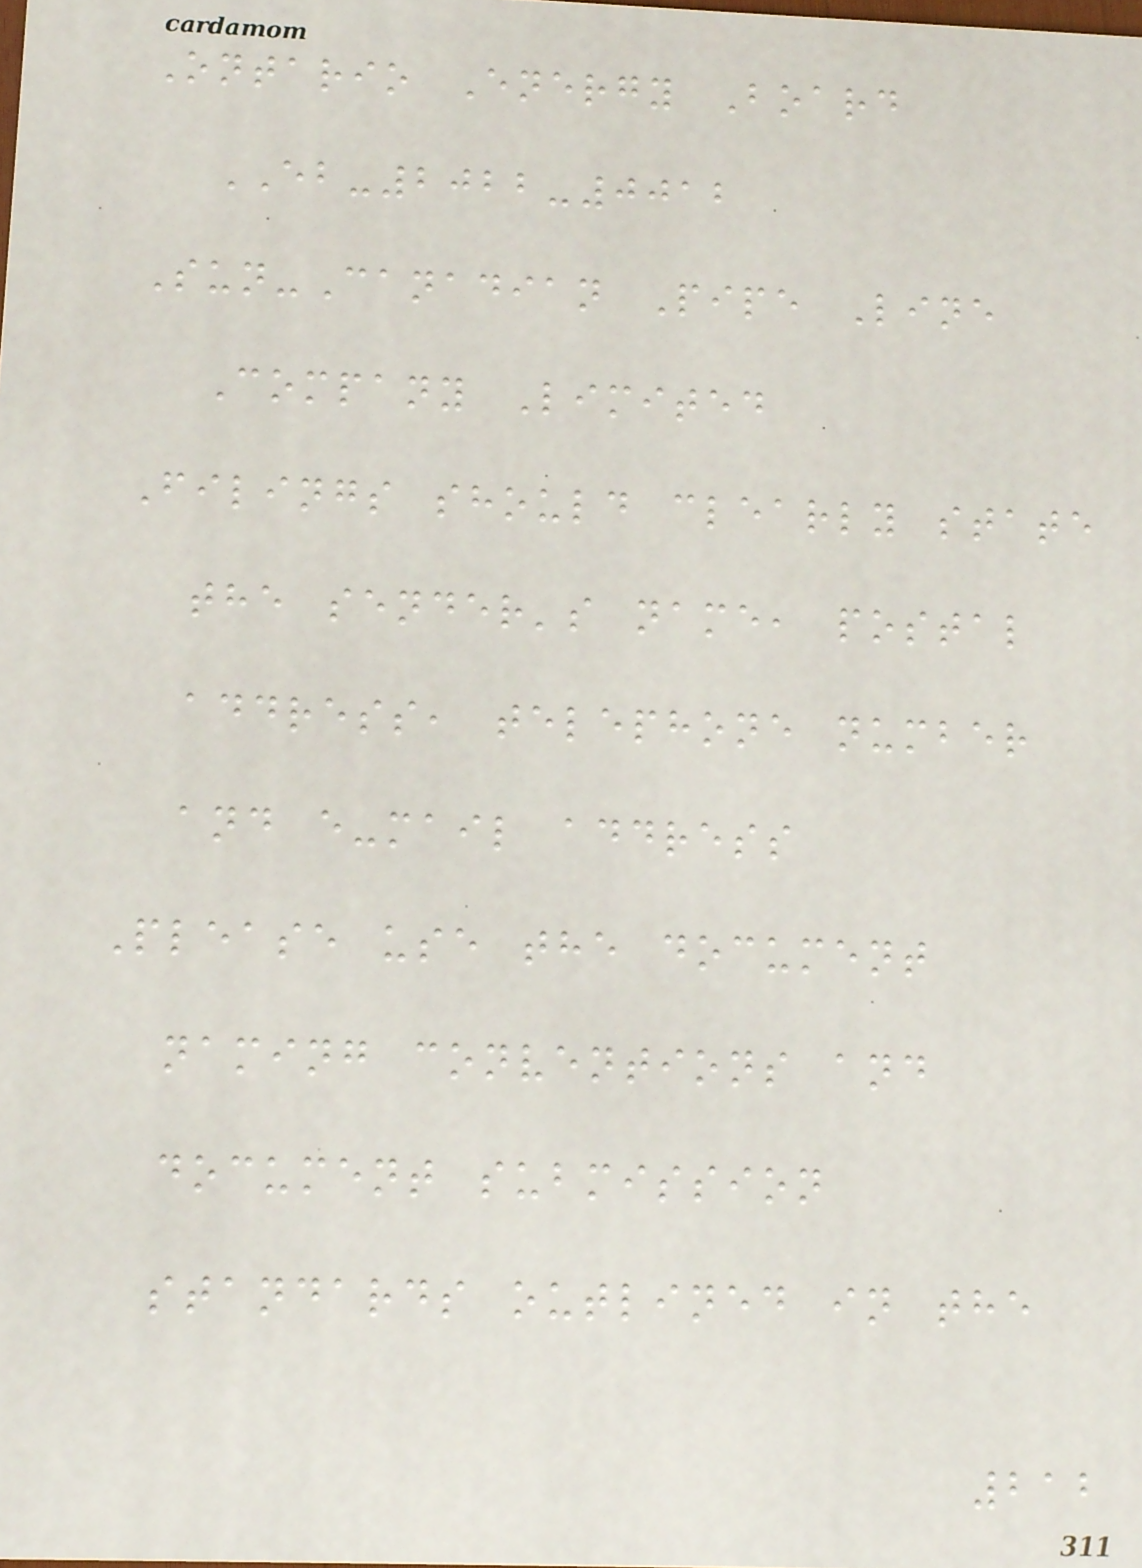Ontario Energy Board
EB-2022-0012
Sun-Canadian Pipe Line
Company Limited
Filings should clearly state
the sender's name, postal
address, telephone number
and e-mail address
Please use the document
naming conventions and
document submission
standards outlined in the
212
